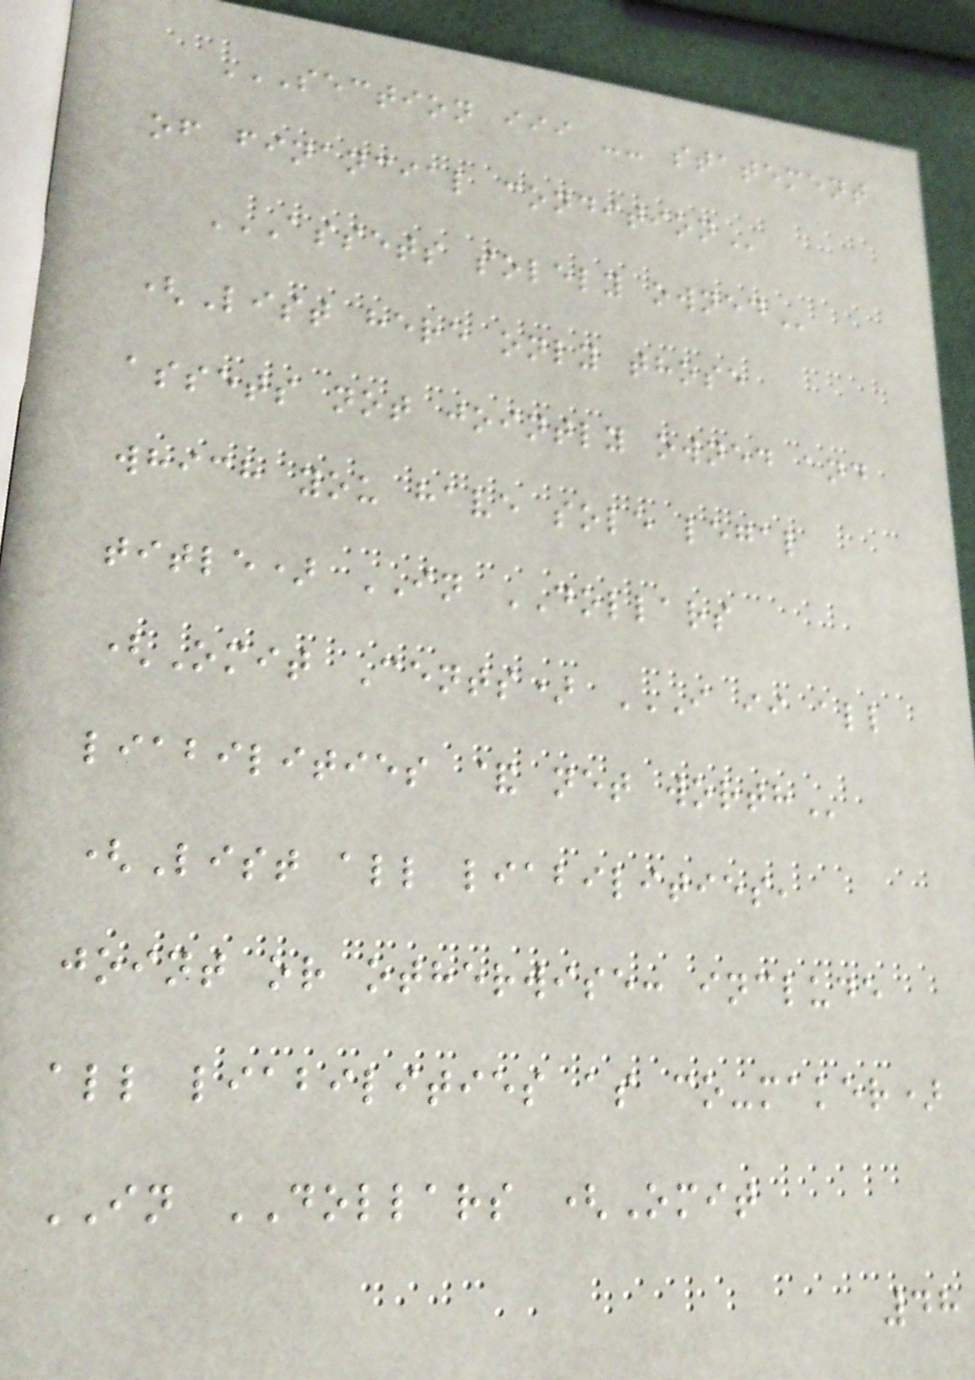SECTION III -- STATEMENT
OF FINANCIAL CONDITION
ASSETS SOLELY OWNED
(List here only those
assets not jointly owned and
which you have sole legal
title) IN DOLLARS
(Omit Cents) I II ALL
LIABILITIES & NET WORTH
(List all liabilities,
joint or otherwise: include
all liabilities as co-maker)
IN DOLLARS (Omit
48
